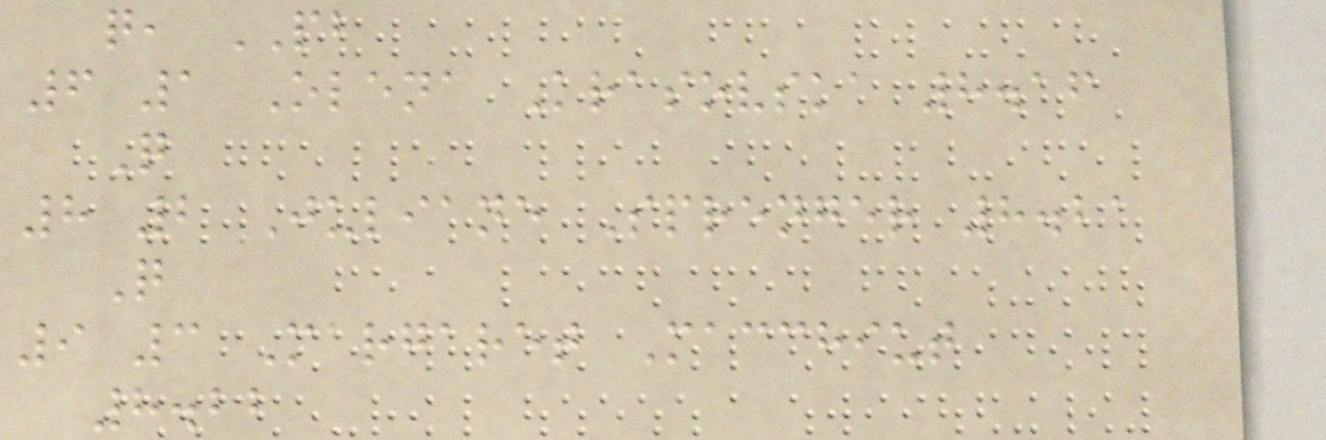q, PB
6 1 Olena Krasovska 8.16
Q
8 2 Juliane Sprenger 8.21
Q
9 3 Margaret Macchiut
8.22
